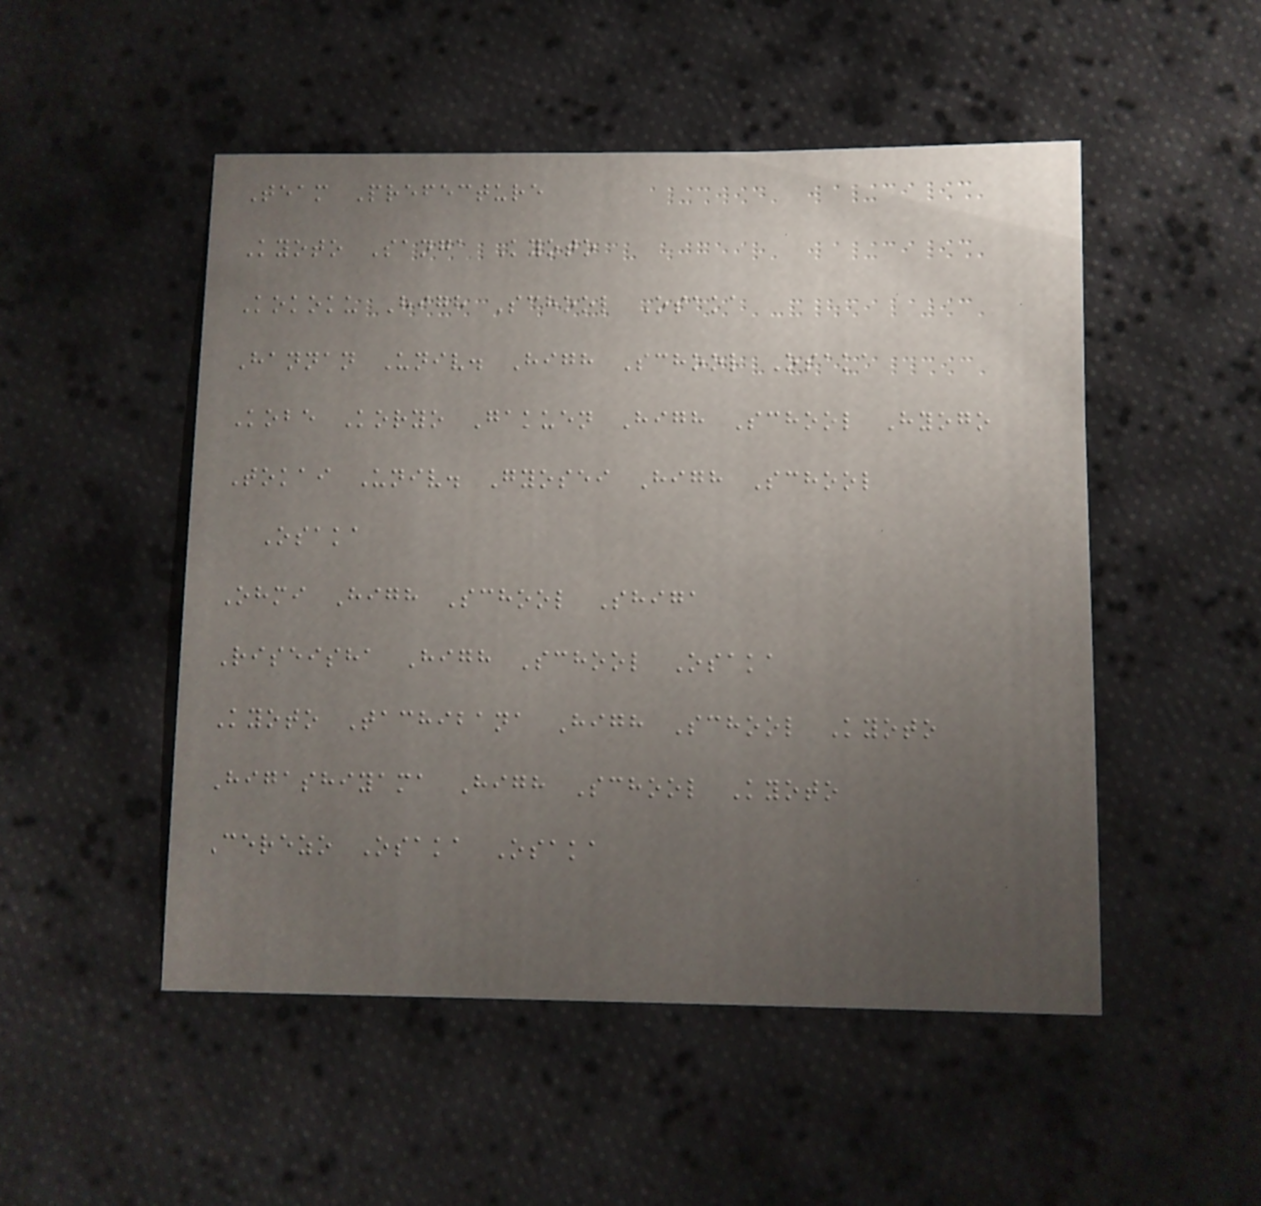Team Prefecture
Kyoto Sanga Kyoto
Kokoku High School Osaka
Hannan Univ. High School Osaka
Kobe Koryo Gakuen High School Hyogo
Tokai Univ. Gyosei High School
Osaka
Ohmi High School Shiga
Riseisha High School Osaka
Kyoto Tachibana High School Kyoto
Higashiyama High School Kyoto
Cerezo Osaka Osaka
